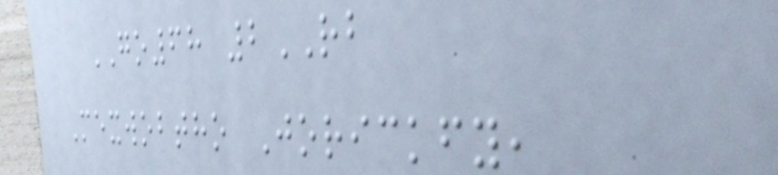GO68 2RB
Mexwobtho Jorickfy,
